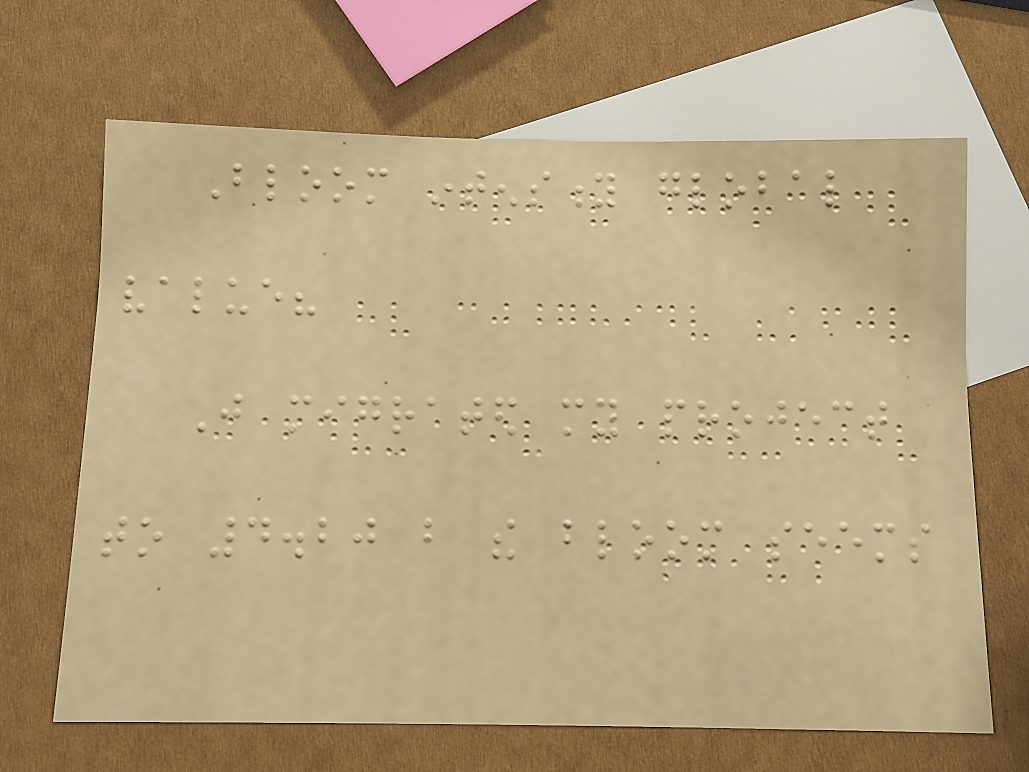Bloom intensity global
value?
Just migrated my project
to 4.20 but the bloom seems
